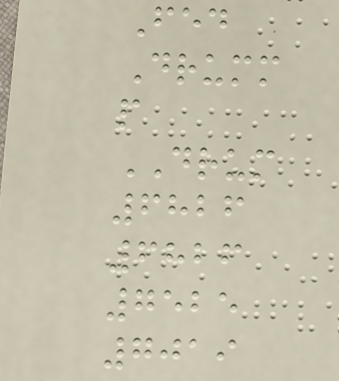Fed
Drumm
p
DRUM
6826
6826
7525
7019
